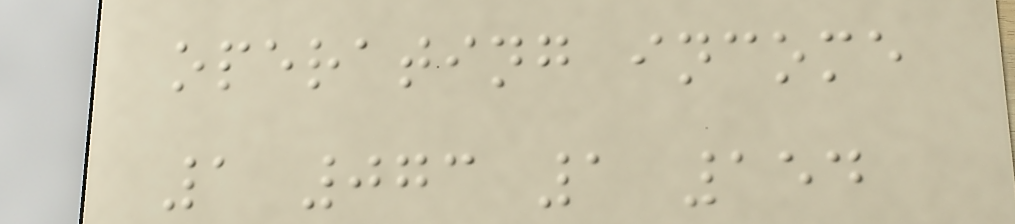operating income
1 073 1 154
